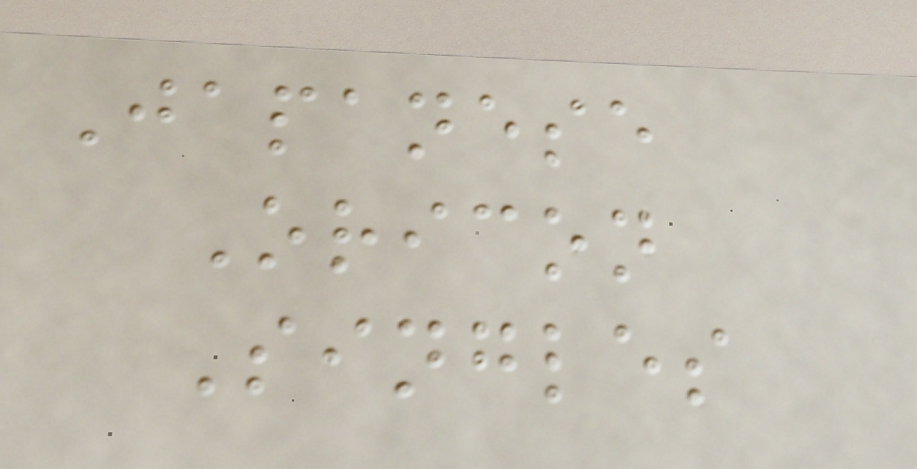Japanese
Oricon
Singles
